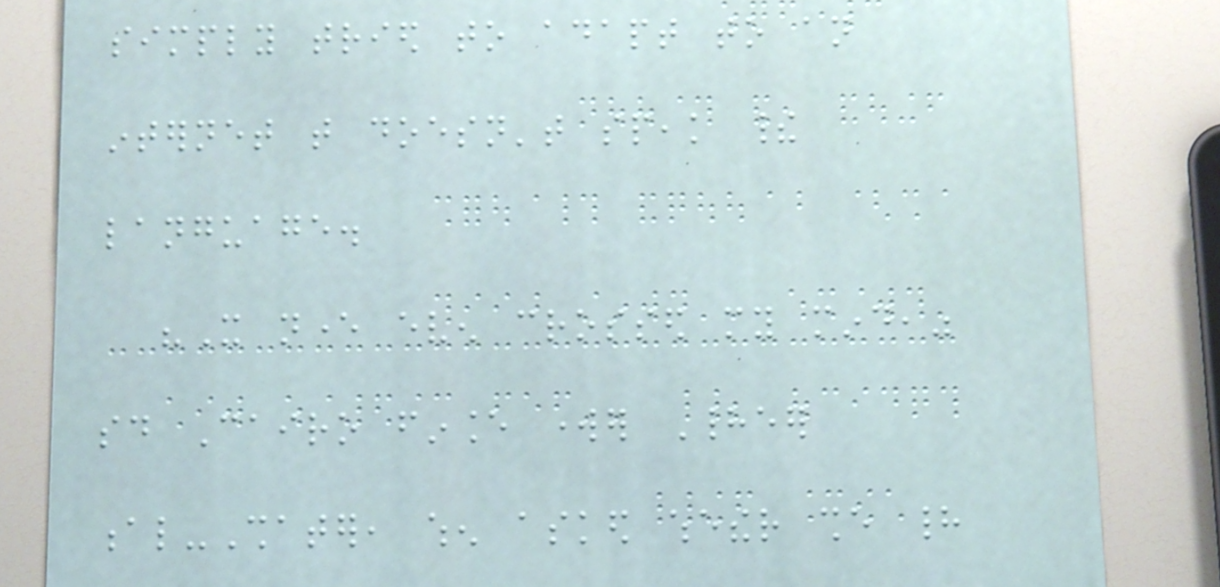simply tried to adapt to an
internet that doesn't speak their
language.
"It never even crossed my mind,"
said Cairo finance worker Hadeer
al-Shater, when asked whether she had
